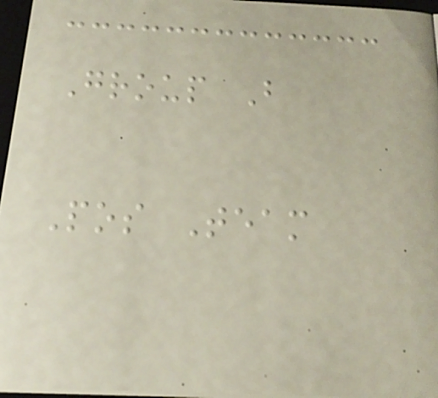Group B
Pos Team
